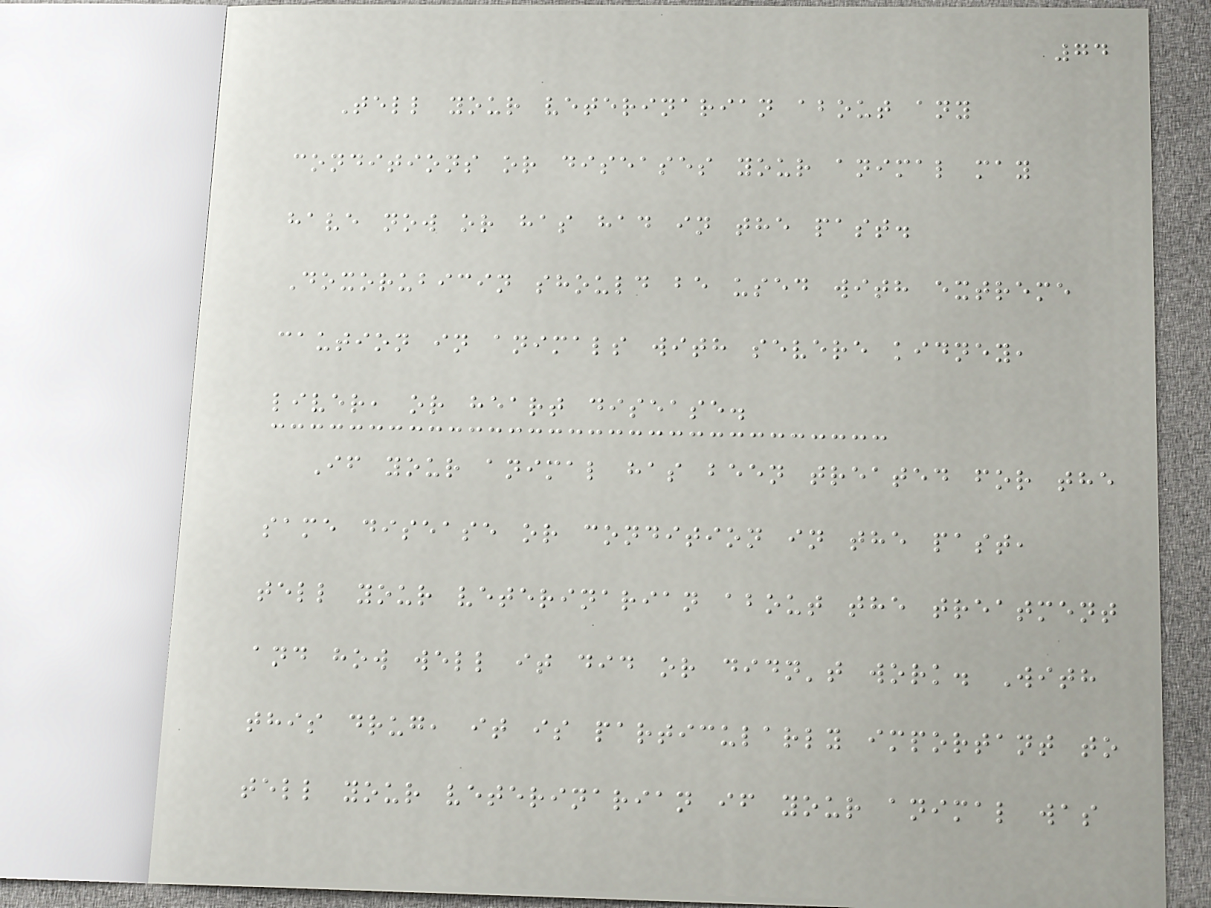74
Tell your veterinarian about any
conditions or diseases your animal may
have now or has had in the past.
Doxorubicin should be used with extreme
caution in animals with severe kidney,
liver, or heart disease.
If your animal has been treated for the
same disease or condition in the past,
tell your veterinarian about the treatment
and how well it did or didn't work. With
this drug, it is particularly important to
tell your veterinarian if your animal was
